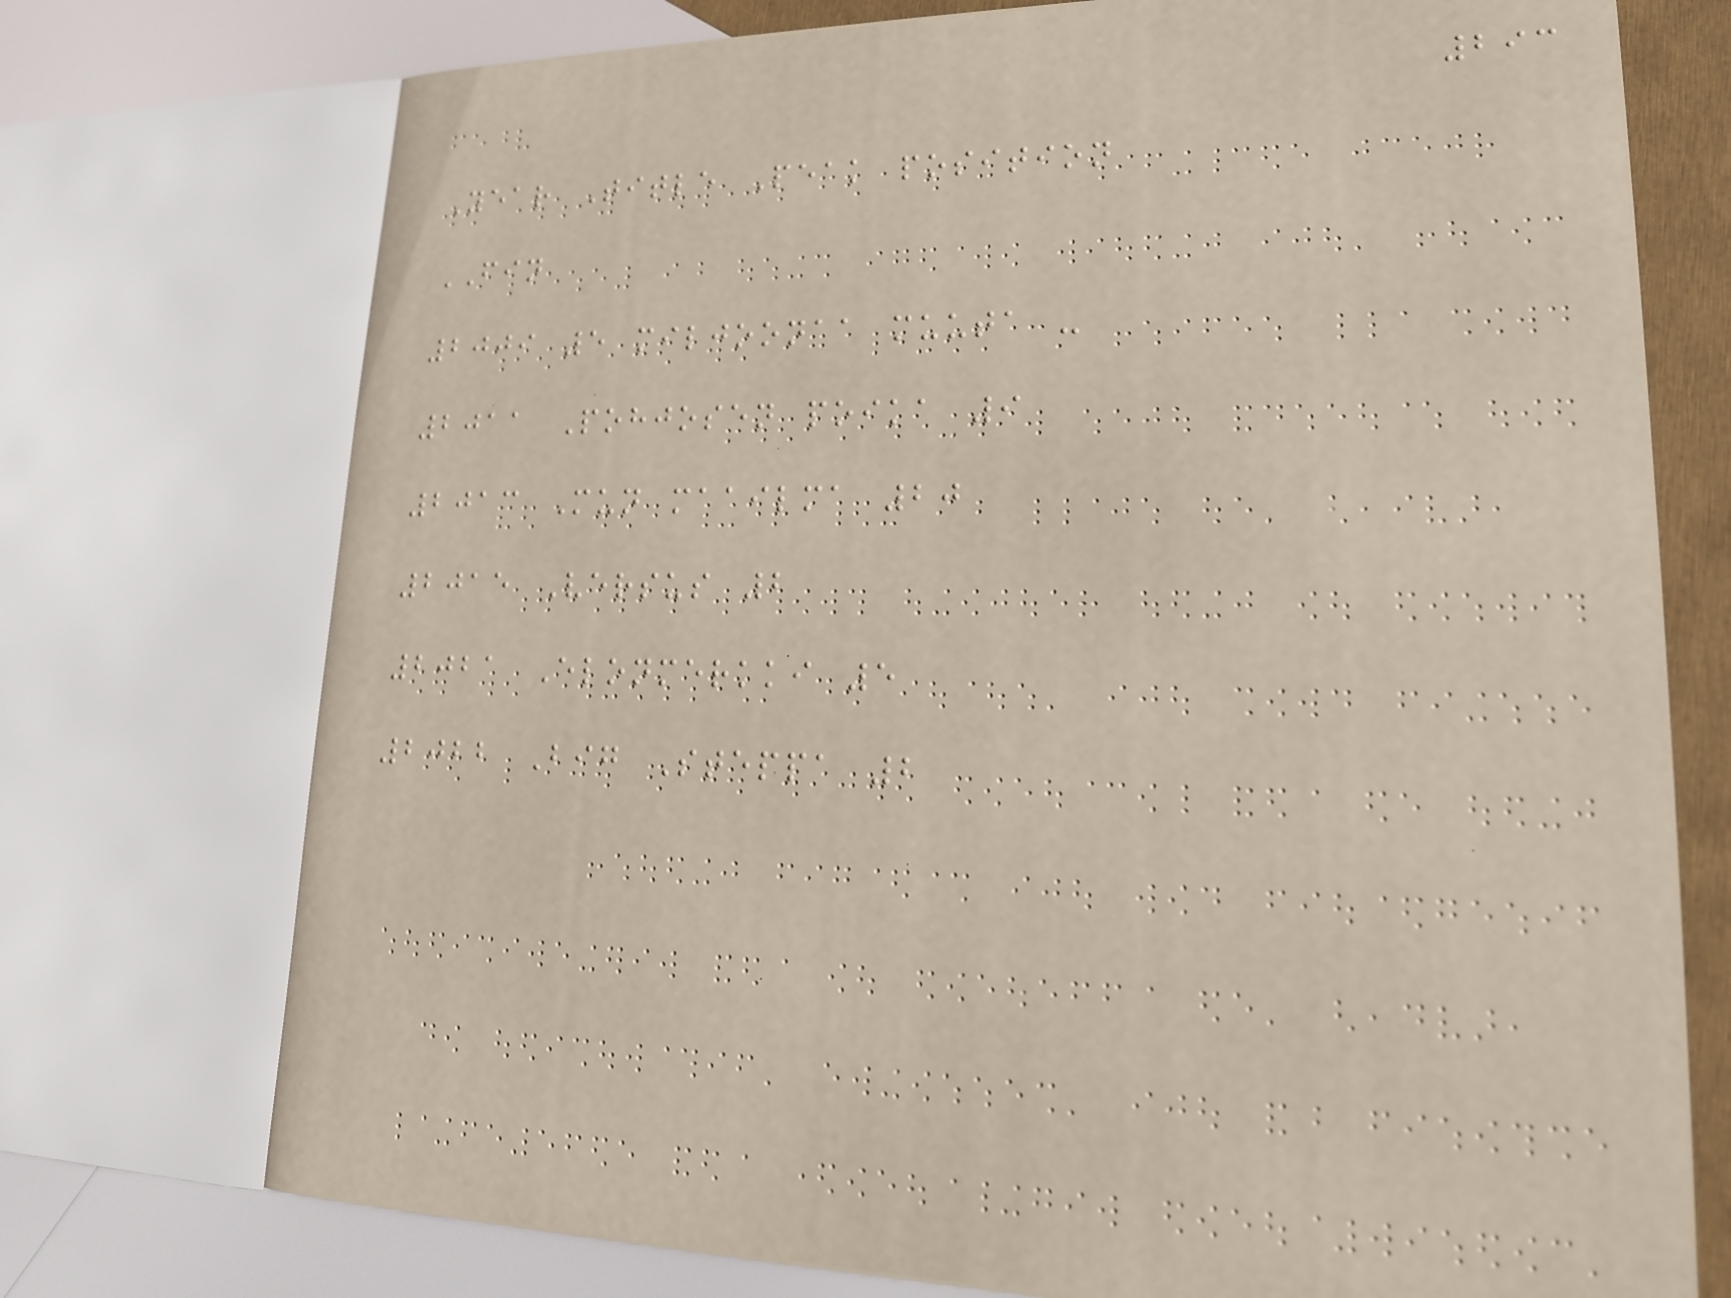293
Year Title Peak position
FIN
2009 5 miljoonaa muuta -
2011 Pohjosen poika 9
2013 Mun maailma 20
2015 Versus 2
2021 Elonmerkki 5
2022 Big Steppa 2
